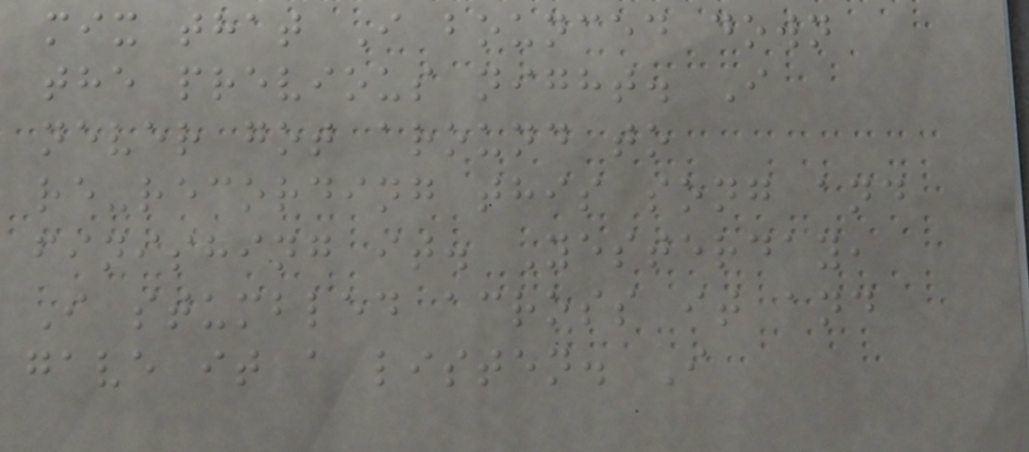mix that I bounced down
the previous night. I
never got around to
re-recording this song and
finishing it. Yesterday,
I stumbled across it and
gave it a listen. I
